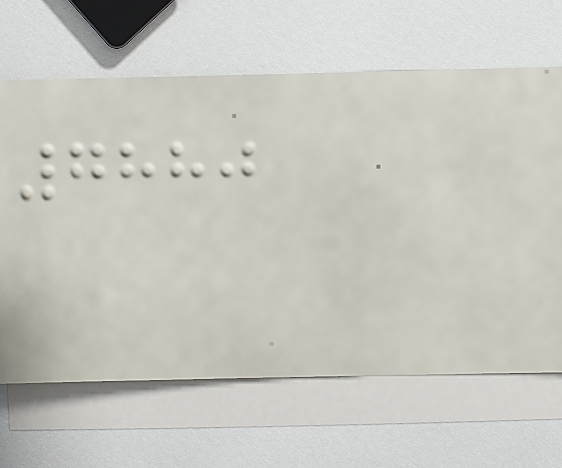7880
